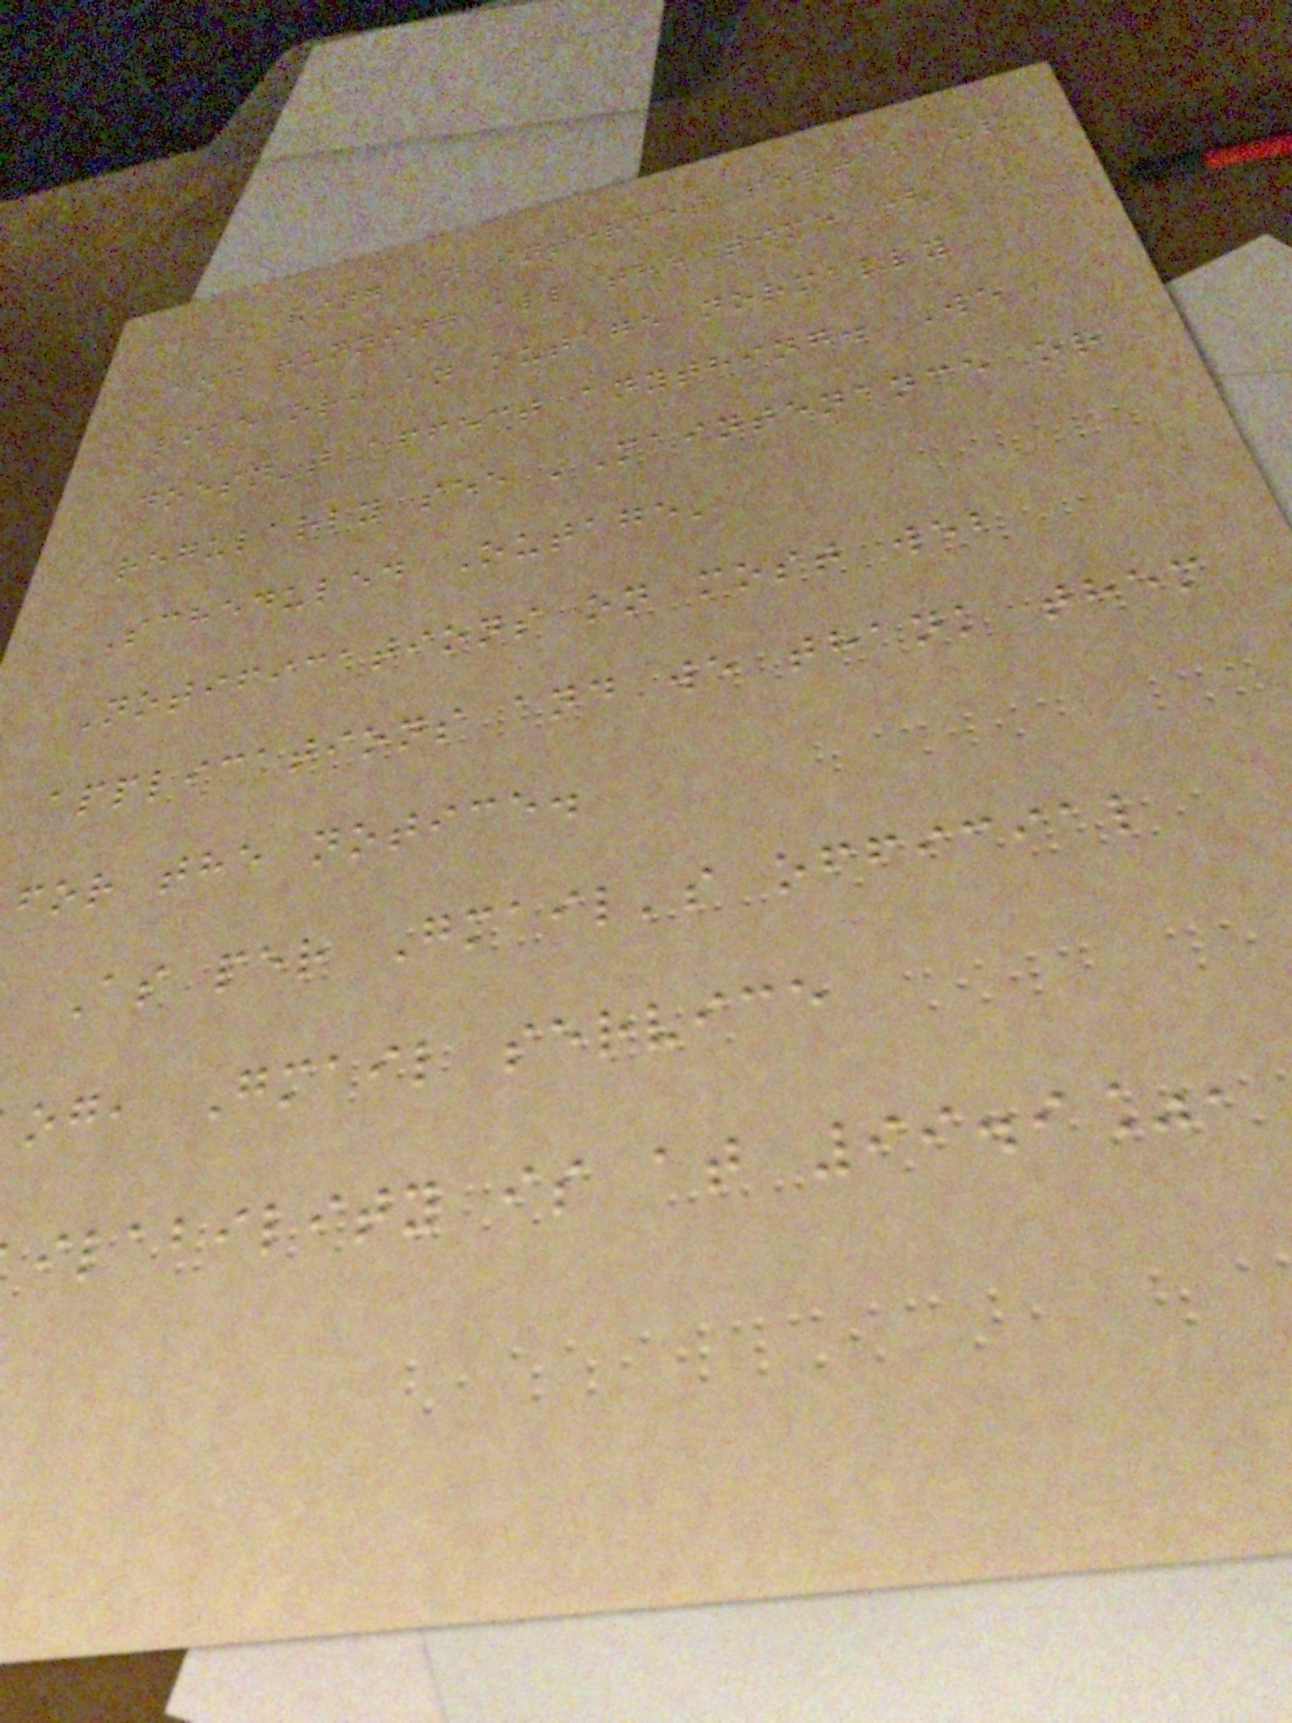having an internet portal up
and running all the time (
like or, an outage normally
doesn't affect anything. We
regularly see 'Maintenance or
Scheduled Outage'
Notifications on most web
applications and we thank them
for the notice.
As per Gmail's official
og, Gmail service
ilability is at 99.9%,
